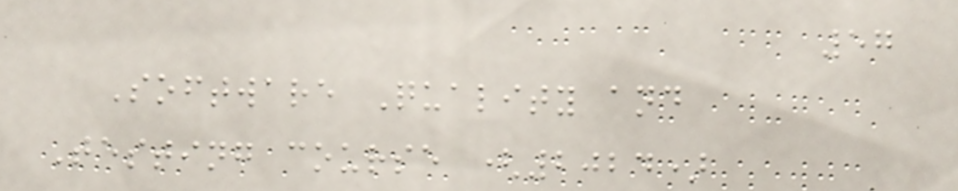57
Software Quality and
Testing course (2024)
